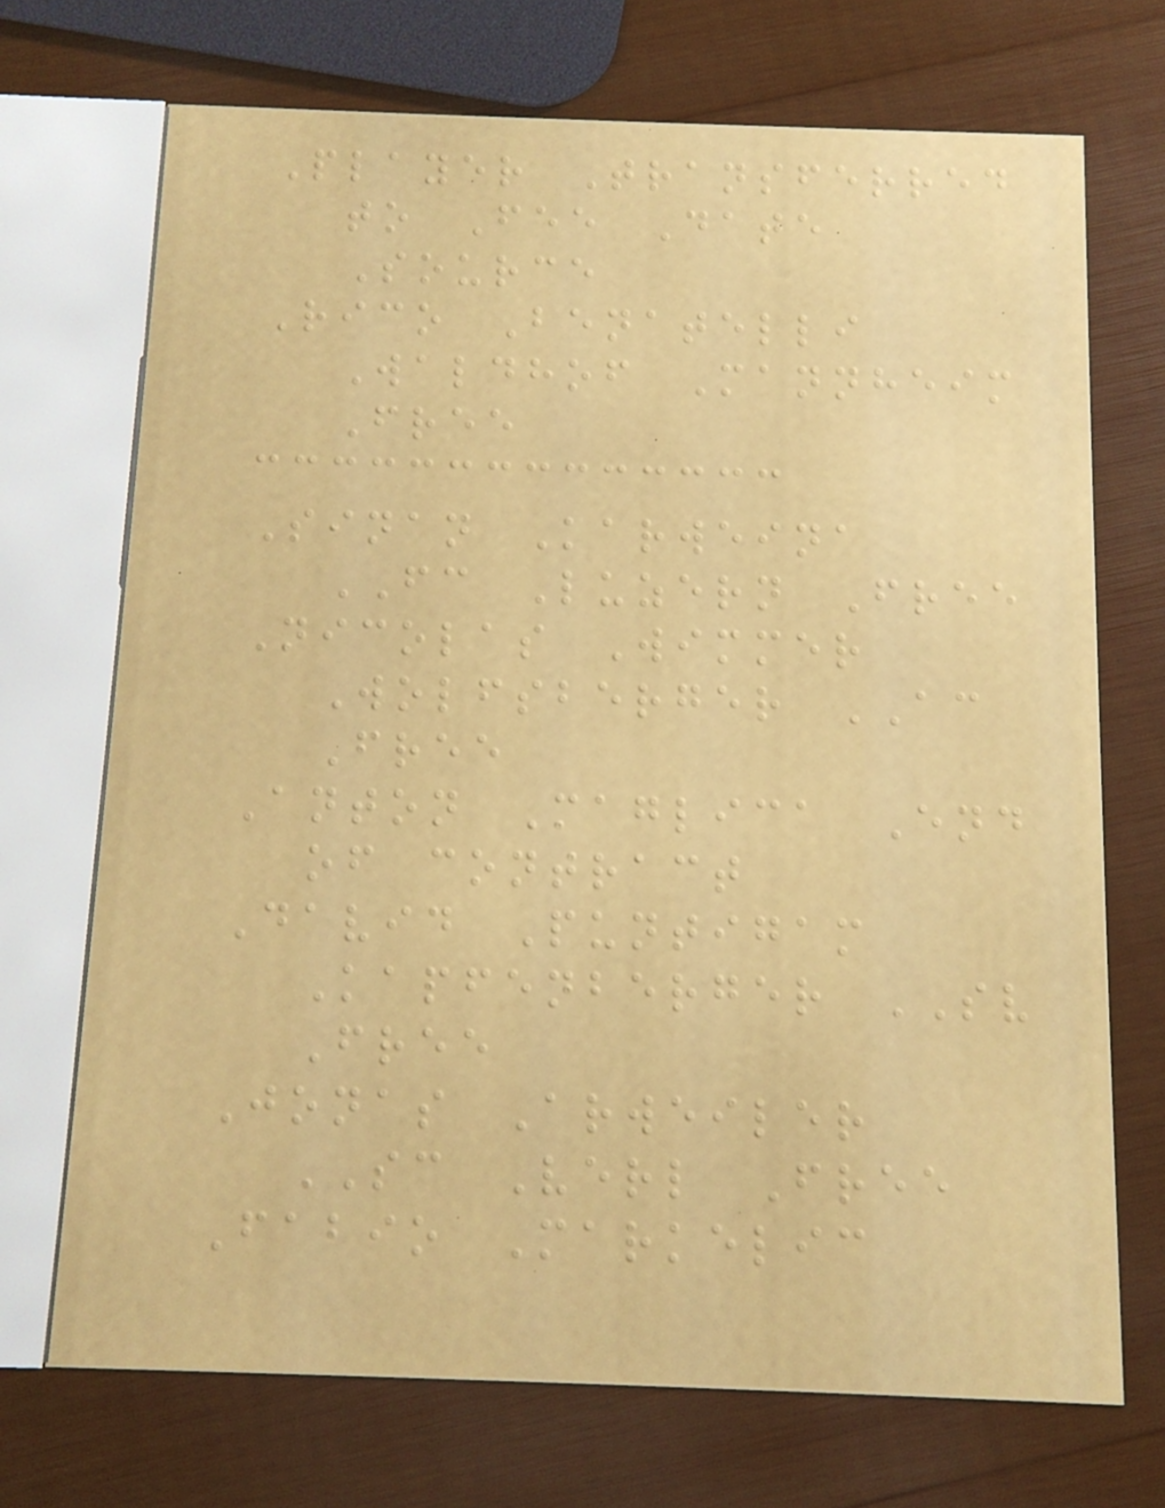Player Transferred
to Fee Date
Source
Rico Benatelli
Waldhof Mannheim
Free
Sinan Karweina
FC Luzern Free
Nicolas Wimmer
Wolfsberger AC
Free
Anton Maglica End
of contract
David Puntigam
Kapfenberger SV
Free
Jonas Arweiler
SC Verl Free
Fabio Markelic
